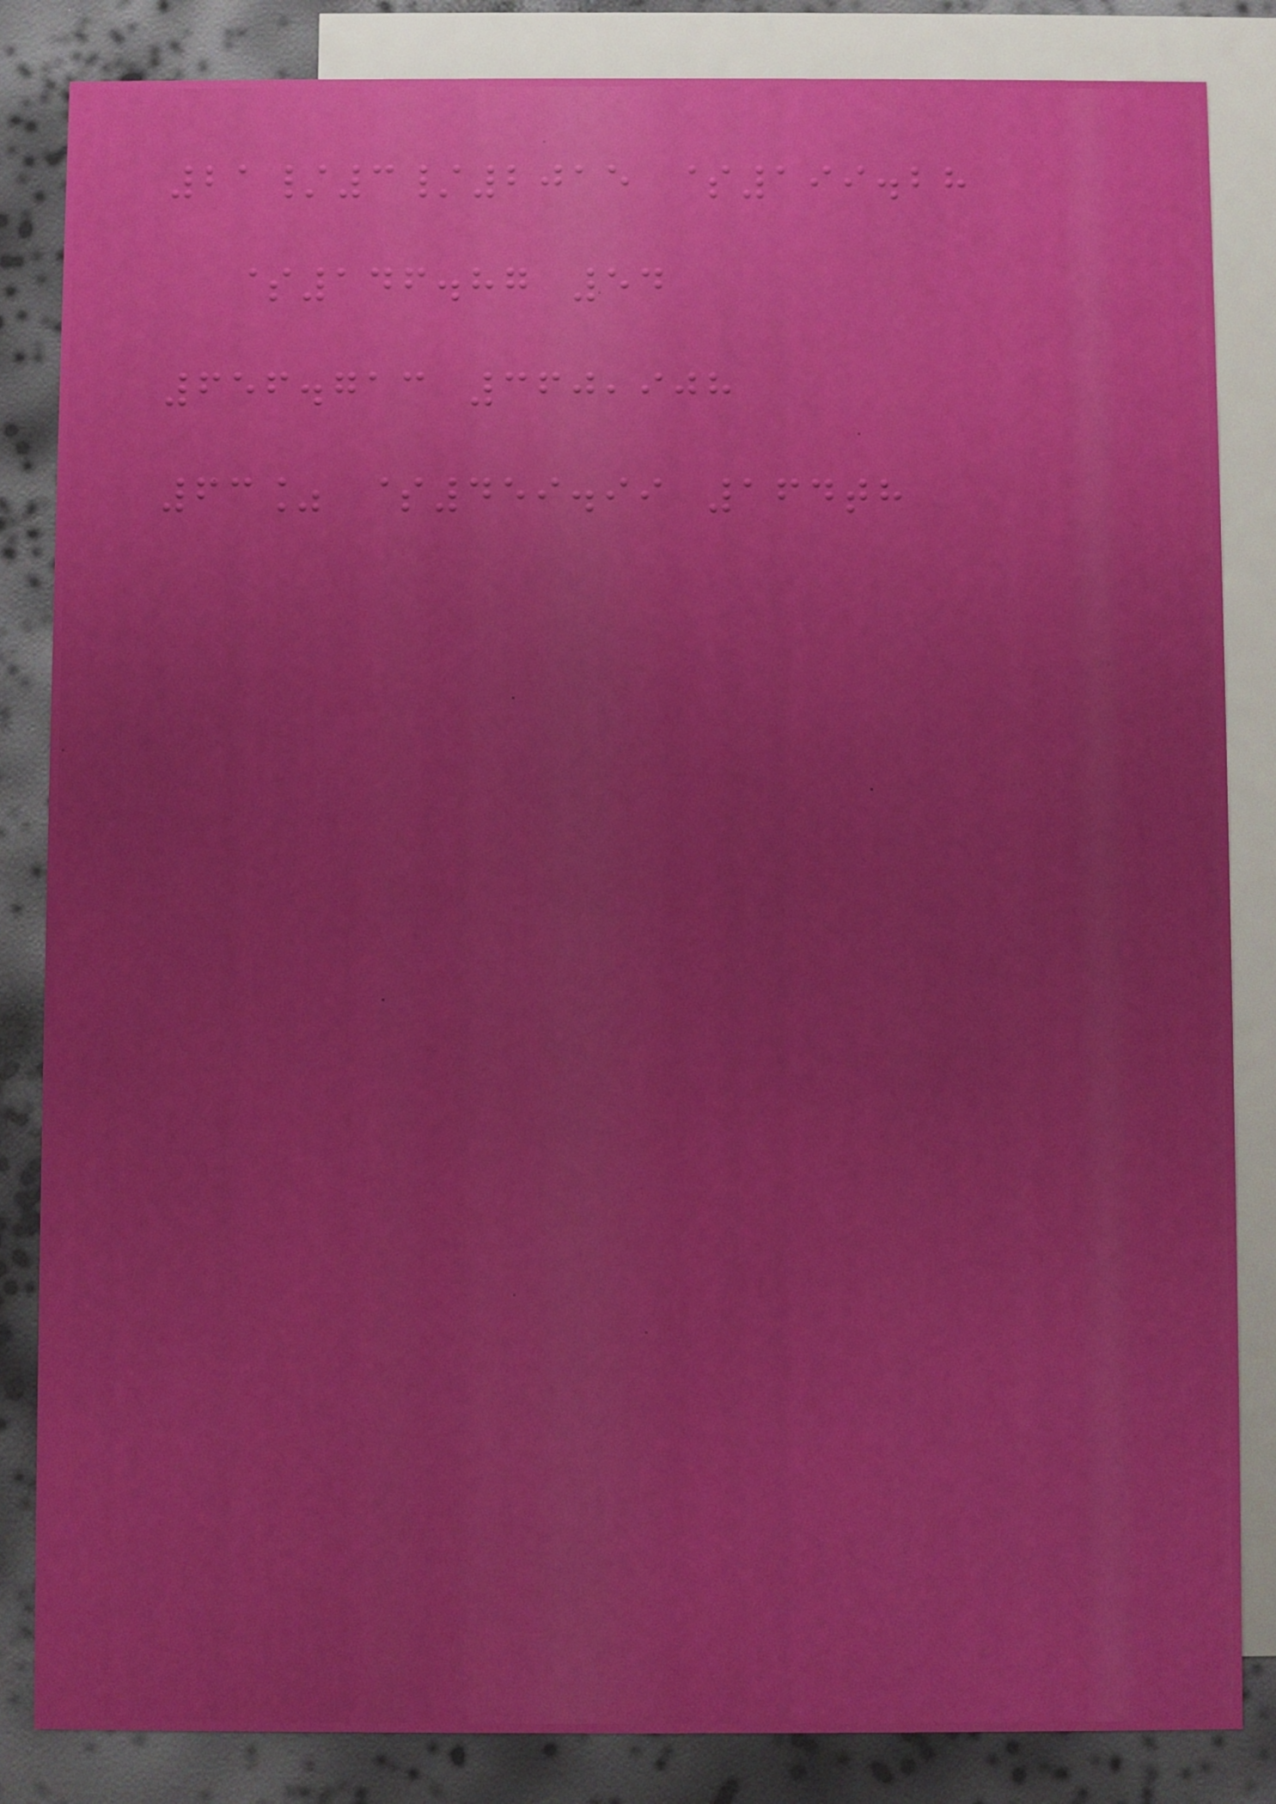21/3/2015 $199.28
$146.87 54
656.713 360,908
63% $459.99 164th
